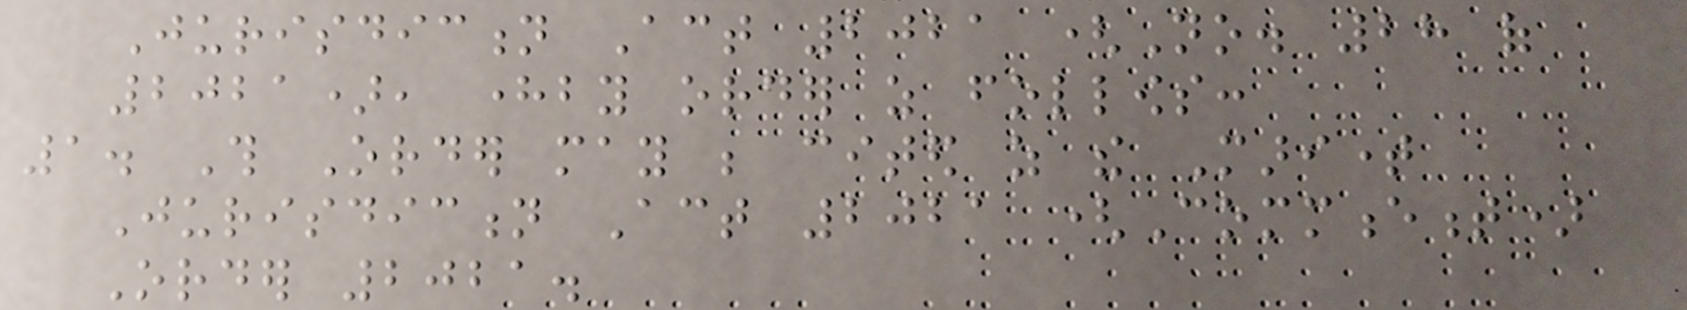Jurisdiction Act 2021 (No. 28 of
2021), hereby order as follows:
1. This Order may be cited as the Maritime
Jurisdiction Act 2021 (Commencement)
Order 2021.
